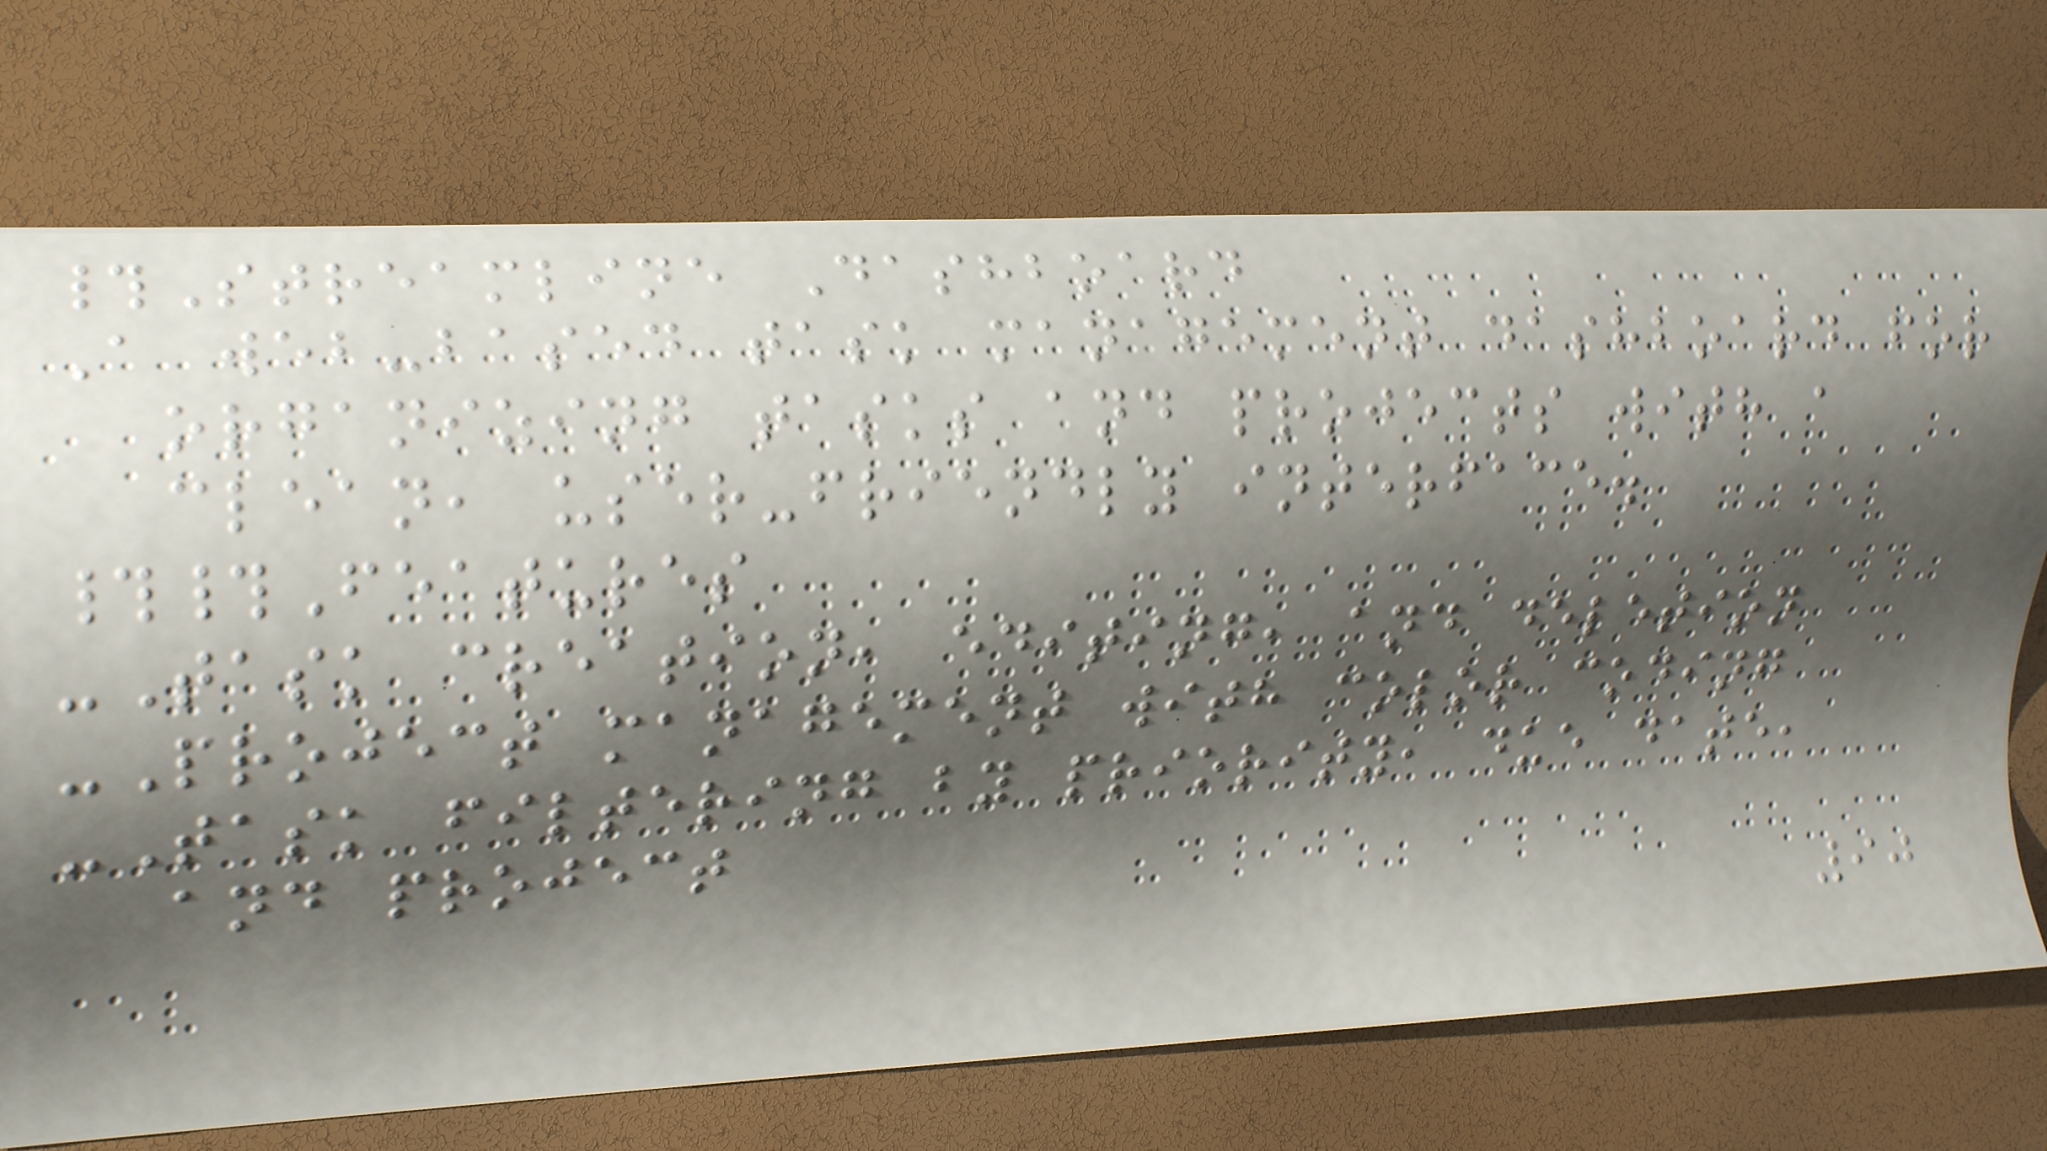#Streamline Dashboard
A web-based task management dashboard for
organizing tasks and projects with a
clean, user-friendly interface.
##Features
-Task creation, editing, and deletion
-Project management with color coding
-Task filtering by priority, due date,
and project
90
